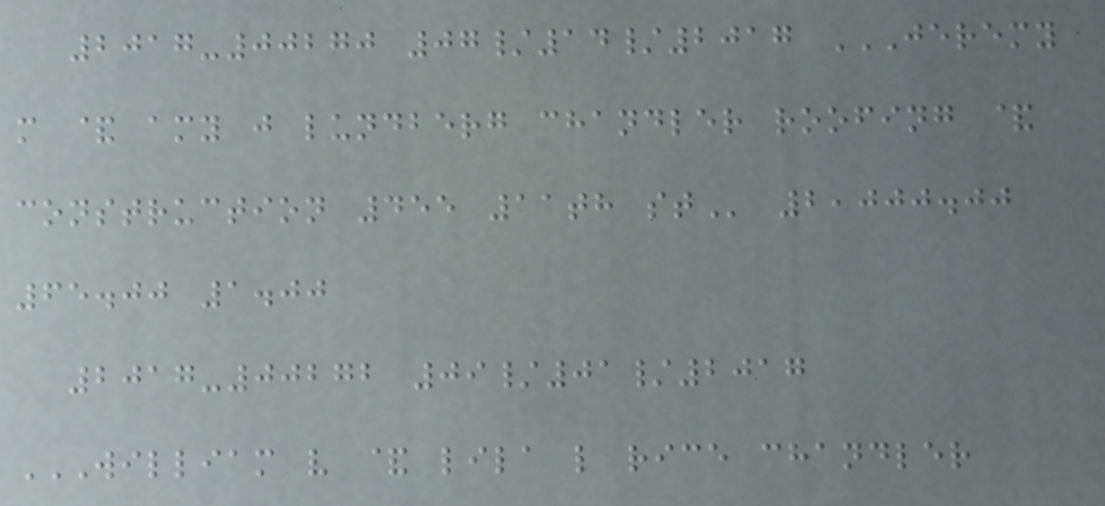2017-00270 07/14/2017 JEREMY
M & AMY J LUNDBERG CHANDLER ROOFING &
CONSTRUCTION 455 11TH ST 2,000.00
65.00 1.00
2017-00272 09/01/2017
WILLIAM V & LILA L RICE CHANDLER
